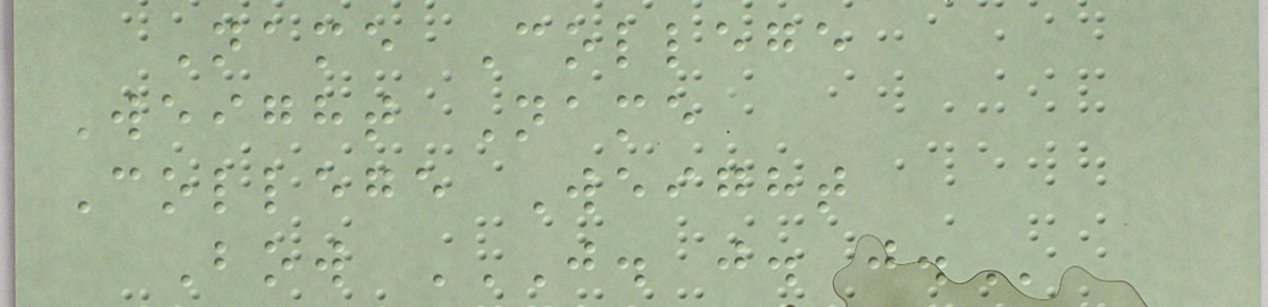Name College
Weight Name
College Weight
Bow J. J. J.
